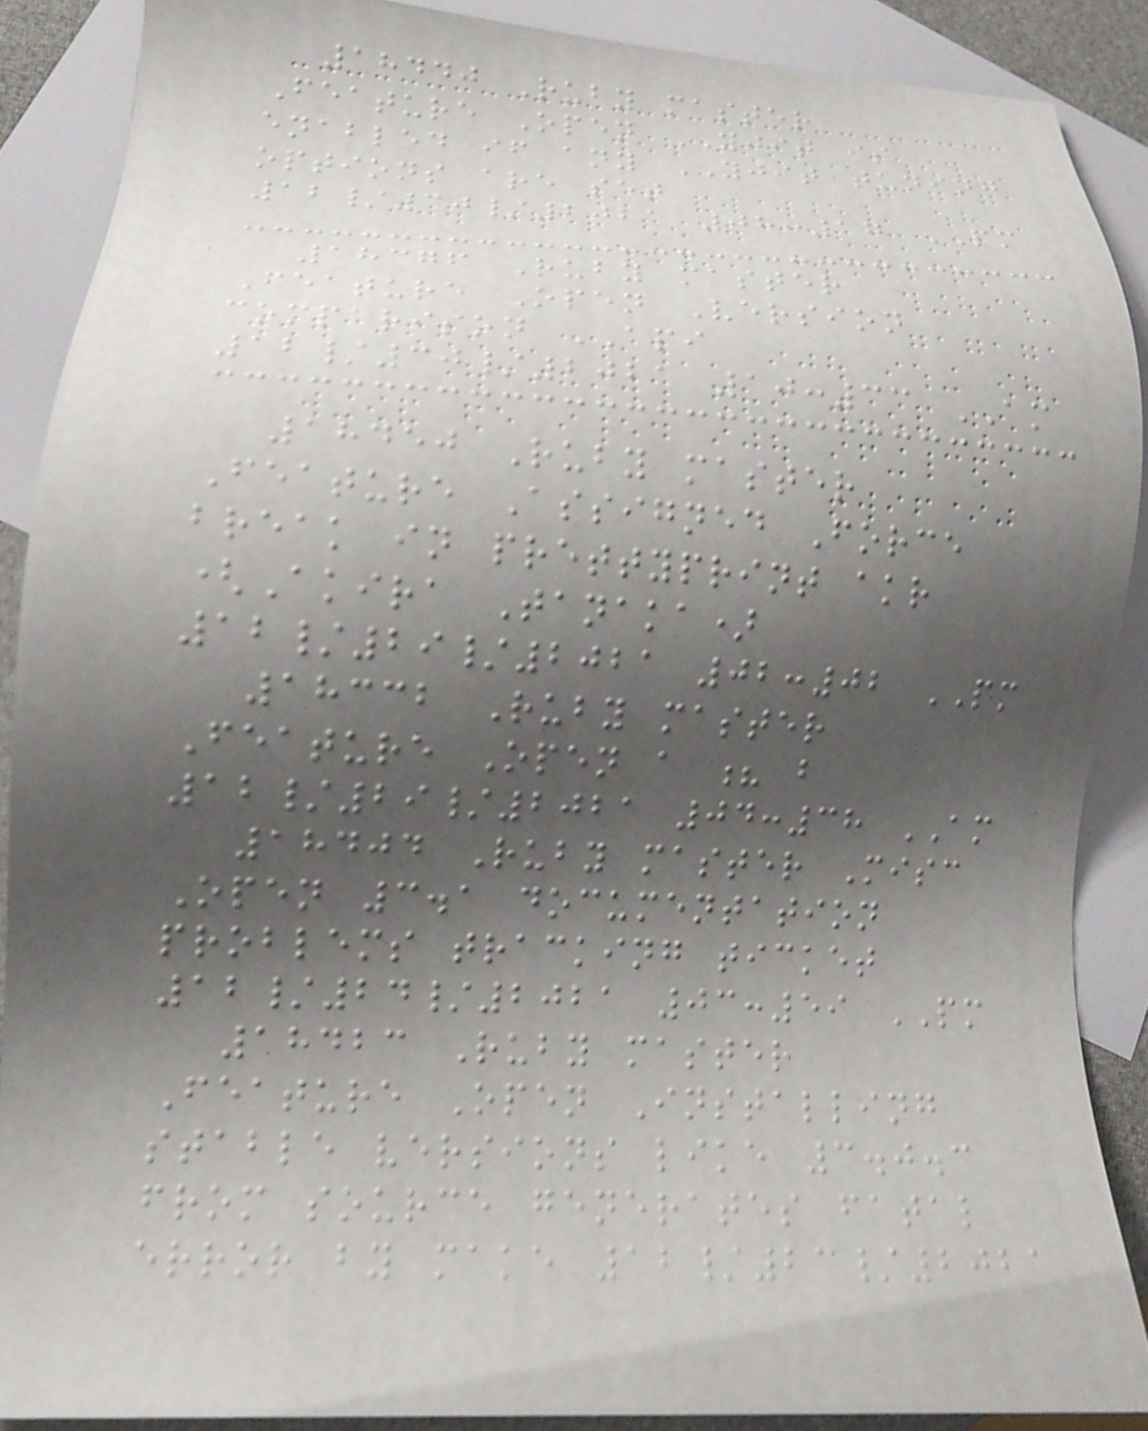18440 Ruby master
Feature Open YJIT is
enabled if any YJIT tuning
options are set
12/30/2021 08:17 PM
18376 Ruby master
Feature Open Version
comparison API
12/30/2021 10:33 AM
18450 Ruby master
Feature Assigned Force
break in prettyprint akr
(Akira Tanaka)
12/29/2021 02:02 PM
18332 Ruby master
Feature Open a ? b
12/29/2021 04:38 AM
18404 Ruby master Misc
Open 3.1 documentation
problems tracking ticket
12/24/2021 03:59 PM
18423 Ruby master
Feature Open Installing
stable versions like 3.0.3
from source generates fatal
error by make 12/23/2021
